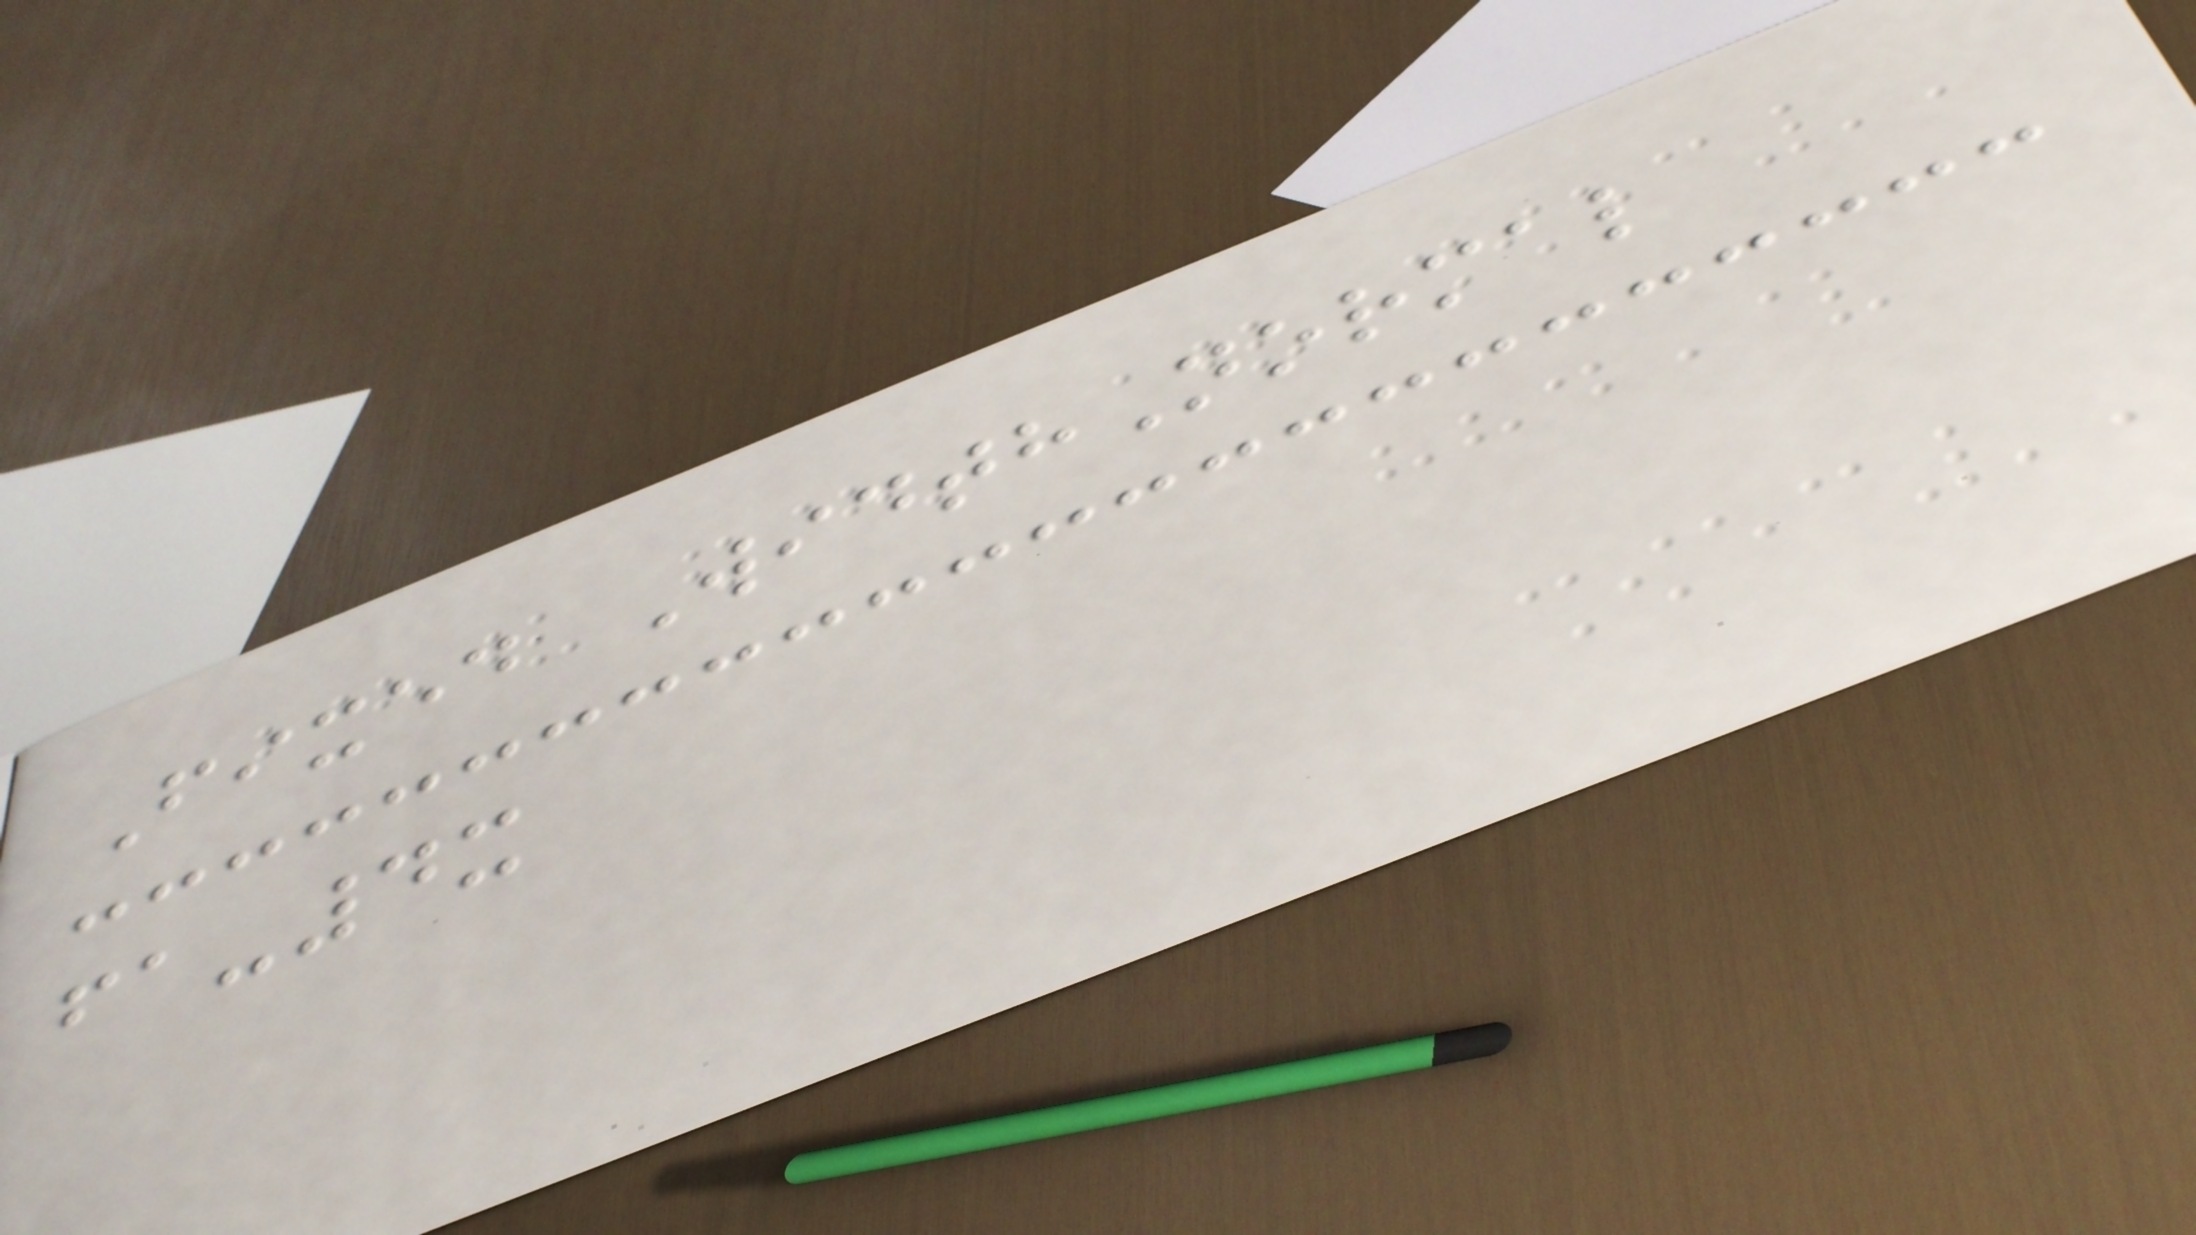Fixed WidthNormal
fa-4x
